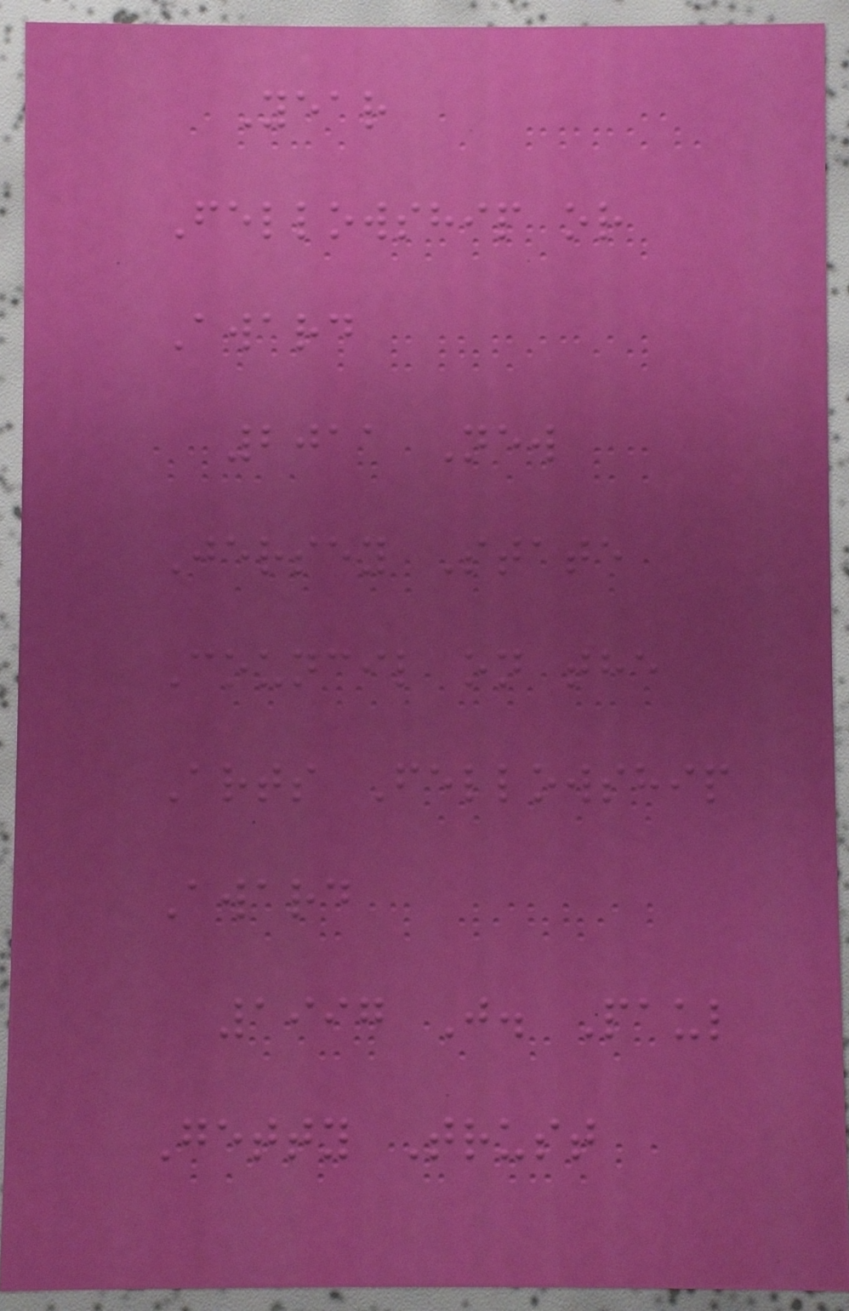Year
Fellowship or
Award
2011 New
Jersey State
Council on the
Arts Fellowship
Award
1997 J. Paul
Getty Trust
